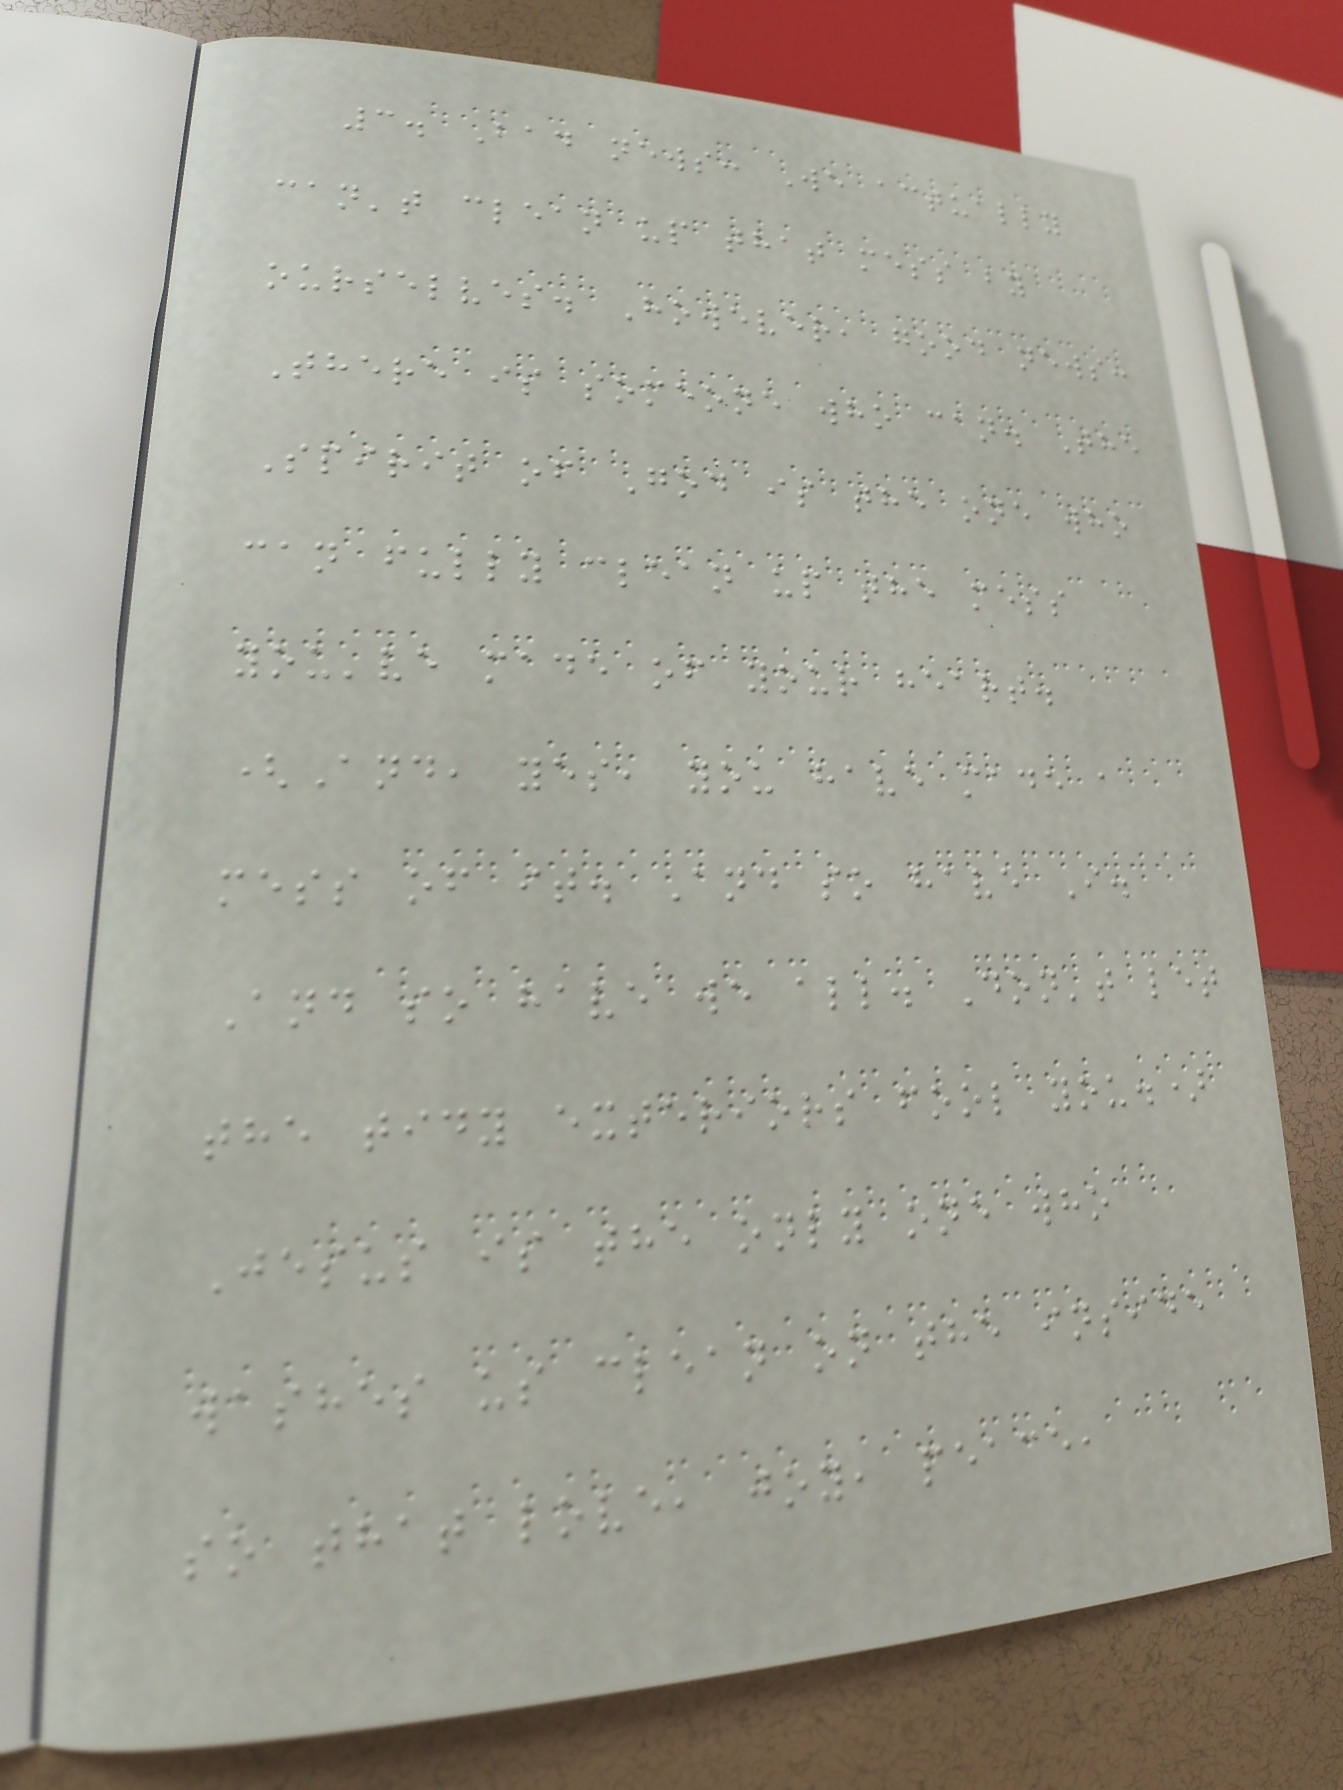3. Bad news: We actually
can't clean up that mess by
ourselves. However, good news:
There is someone who can. The
Spirit of God is the one who
can fully clean up the mess
you've made of your heart.
(And, yes, you have made a
mess of it. And so have I.
And so have we all. Don't let
the tidy exteriors fool you.)
Jesus is the only one who
washes us clean on the inside
so that love, joy, peace,
